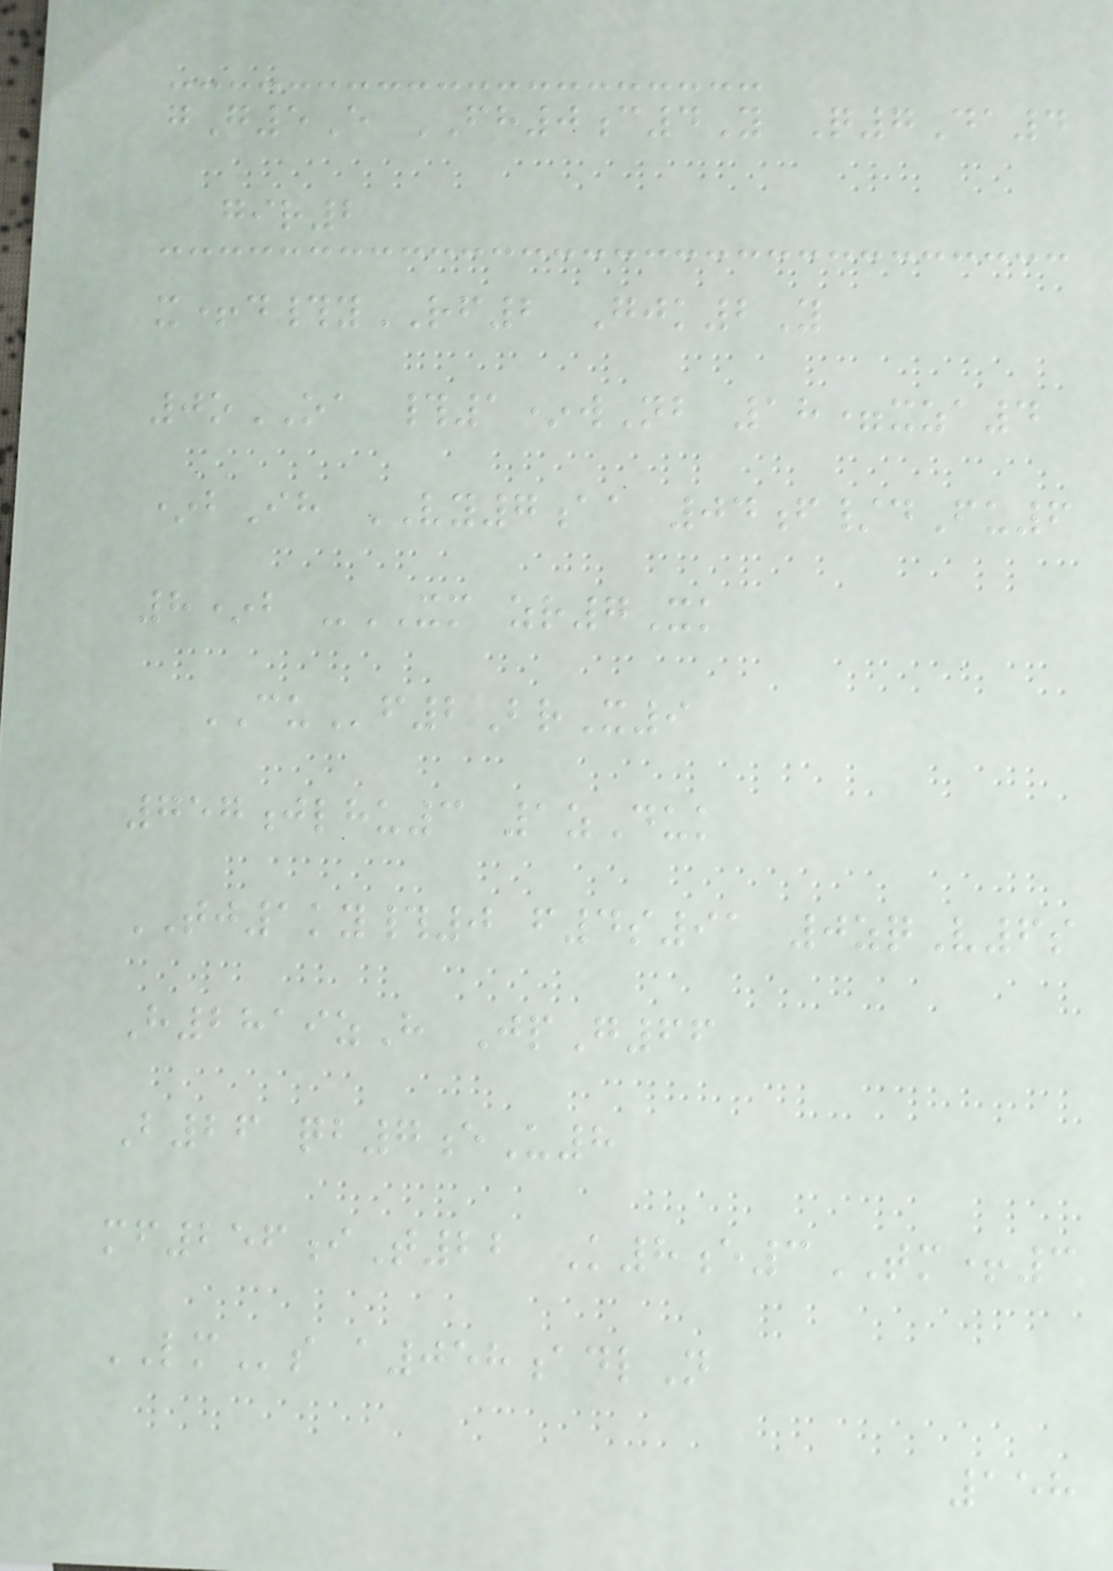gG5E FH0c4Y Q7Da4
gir2
x+d#yRF2 Gjk2Y
0oOA #1*wNb 18=xza4
*bIh VY7aa 04f/dFu6
8*b -XM zr7Xk
CUf2BrX9
757jlhu3 1zDuk
TJ1ky#0 f4s91 0zqV6s
H2819zH JpG66
B26 qb7eU8
mf256iT22 K8e3TM+3
LMs a058adlN
158
